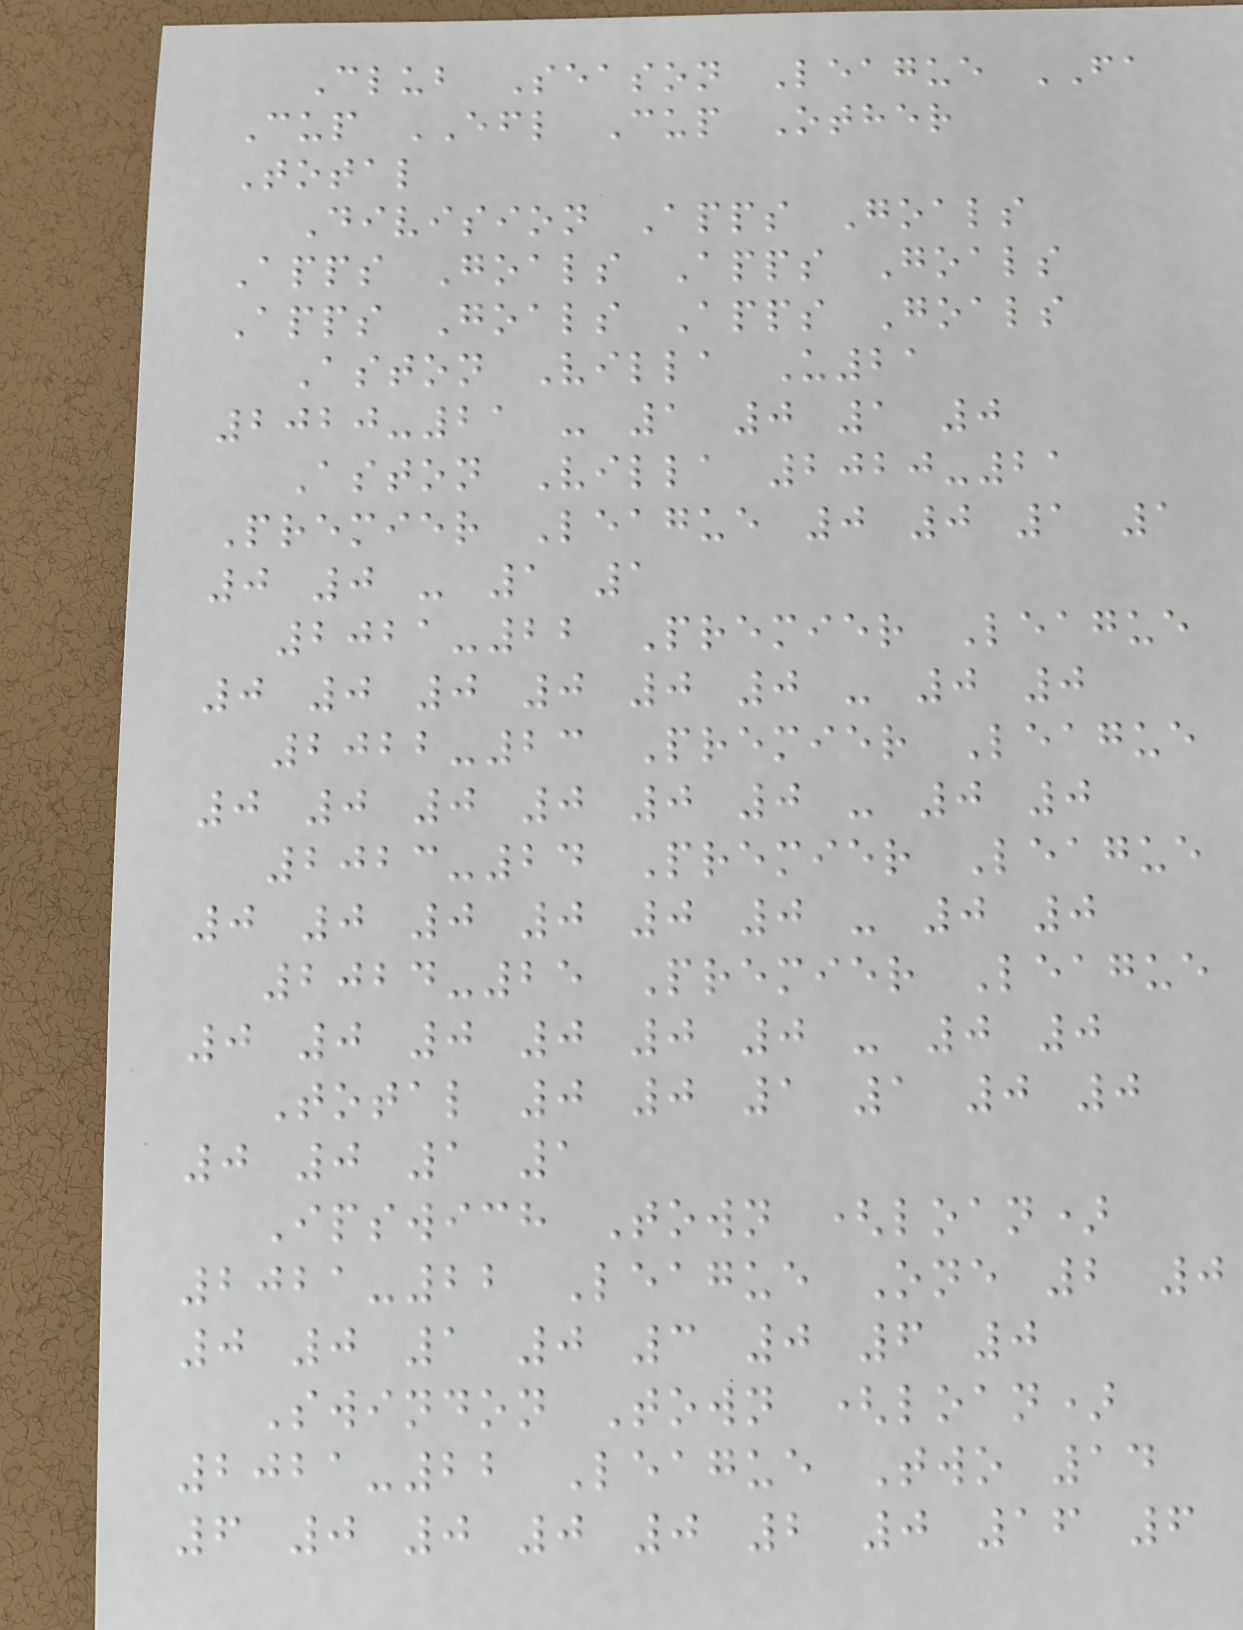Club Season League FA
Cup EFL Cup Other
Total
Division Apps Goals
Apps Goals Apps Goals
Apps Goals Apps Goals
Aston Villa U21
2020-21 - 1 0 1 0
Aston Villa 2020-21
Premier League 0 0 1 1
0 0 - 1 1
2021-22 Premier League
0 0 0 0 0 0 - 0 0
2022-23 Premier League
0 0 0 0 0 0 - 0 0
2023-24 Premier League
0 0 0 0 0 0 - 0 0
2024-25 Premier League
0 0 0 0 0 0 - 0 0
Total 0 0 1 1 0 0
0 0 1 1
Ipswich Town (loan)
2021-22 League One 2 0
0 0 1 0 3 0 6 0
Swindon Town (loan)
2021-22 League Two 14
6 0 0 0 0 2 0 16 6
